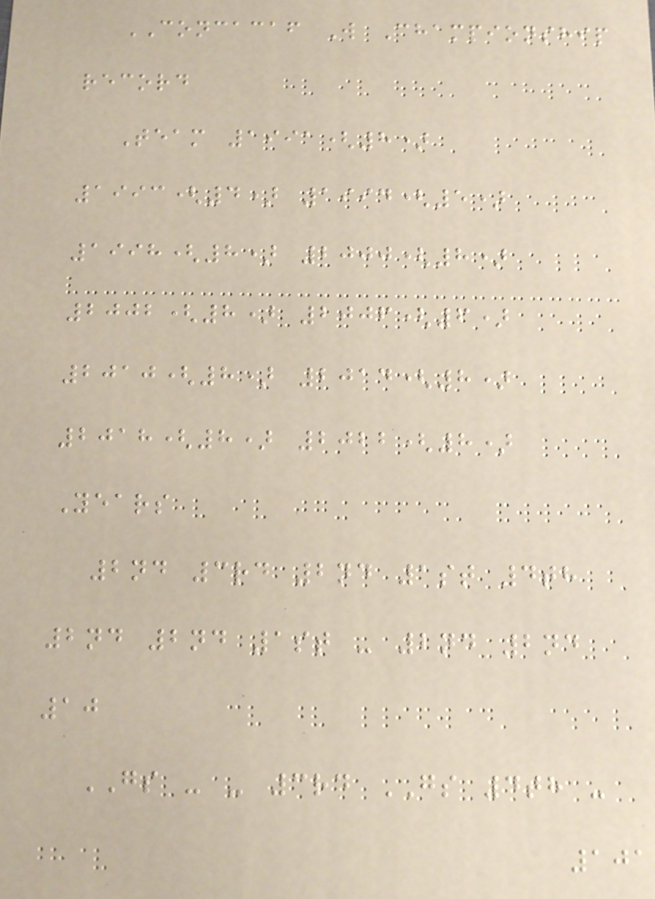CONCACAF W Championship
record
Team 1991(8)
1993(4) 1994(5)
1998(8) 2000(8)
2002(8) 2006(6)
2010(8) 2014(8)
2018(8) 2022(8)
Years
2nd 3rd 2nd 1st 4th
2nd 2nd 1st - 2nd 2nd
10
GS - - 3rd GS 4th -
101
